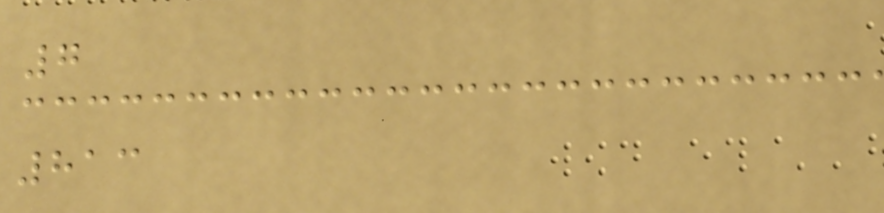7
813
